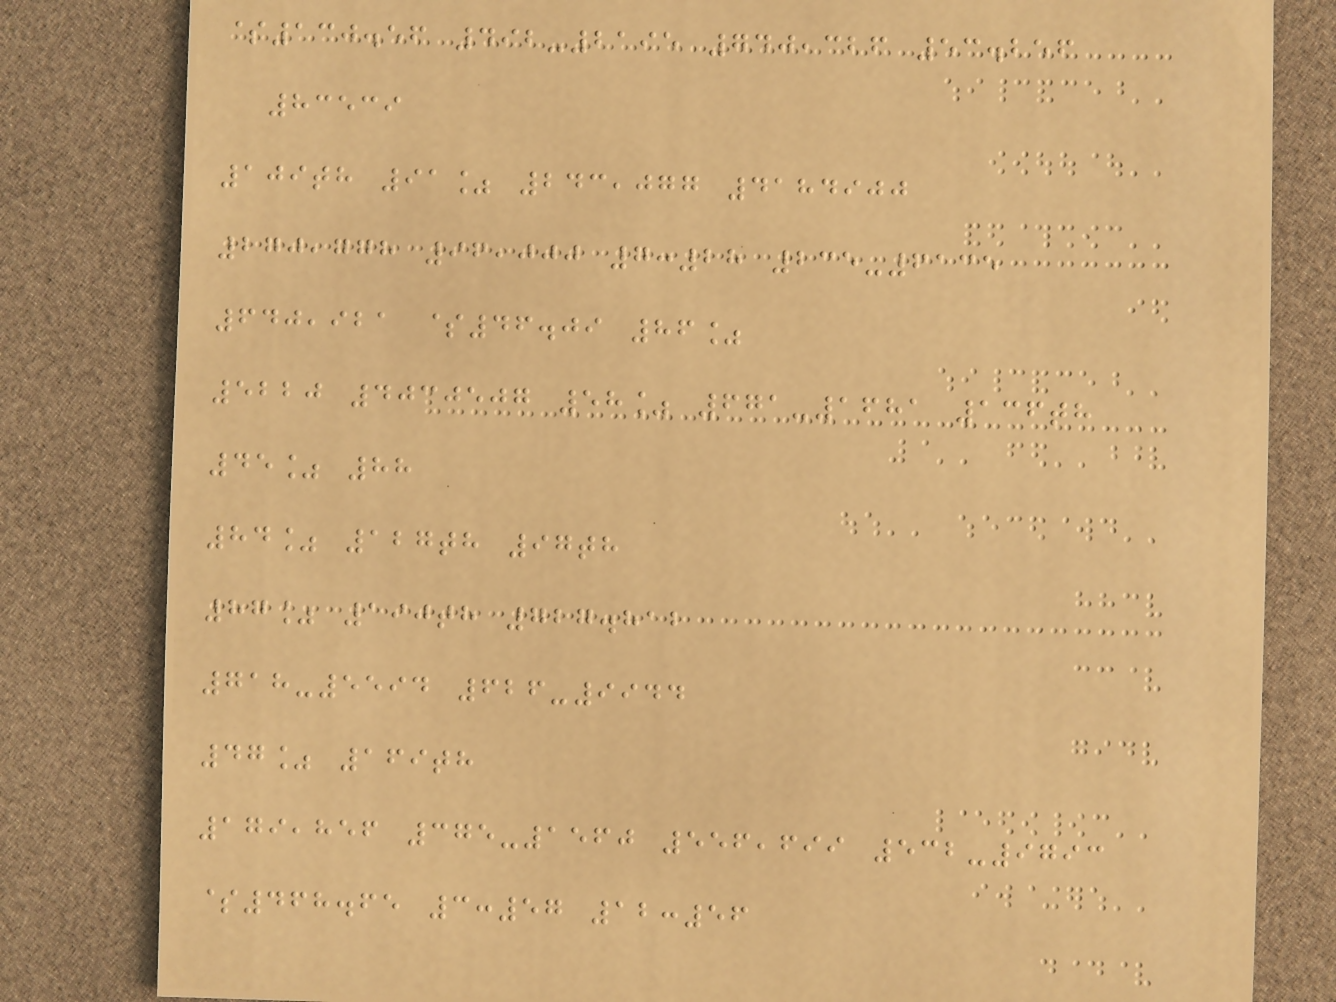$130.56 492-2195 740,326 53.256
83539
109th 91% 243,077 4184900
270,778 96,000 7:28 235-6135
640,921 $46.09 86%
5220 4030507 58% 671-1681 136th
45% 88
84% 127th 97th
87% 190th 727.812
718-5594 626-9944
47% 169th
179,856 375-1560 556,699 532-9793
$468.65 3:57 12:56
